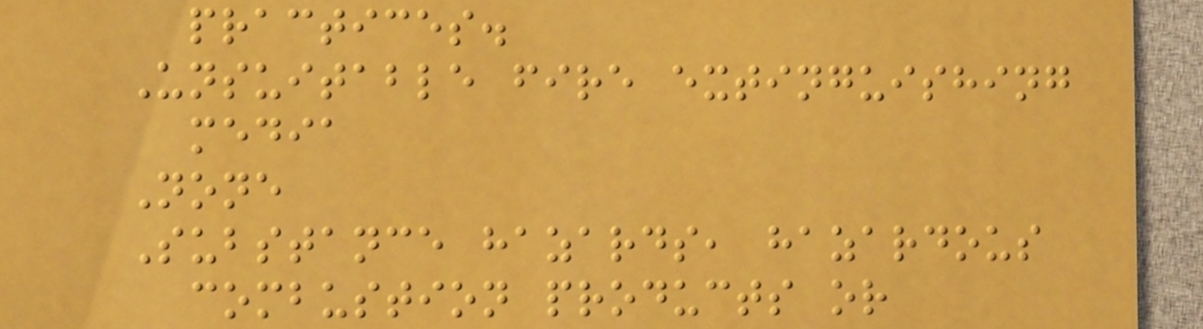practices.
Unsuitable fire extinguishing
media
None
Substance hazards, hazardous
combustion products or
